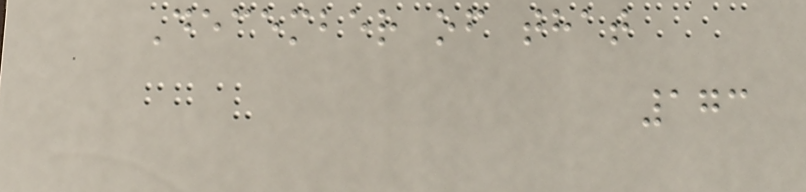December of that
173
